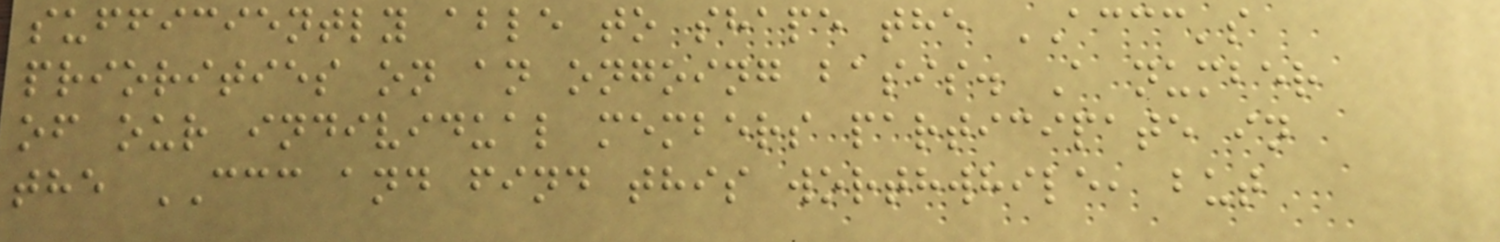sufficiently able to shape the ACCC's
priorities on an ongoing basis. A number
of our individual members participate in
the CCC and find this worthwhile, but
